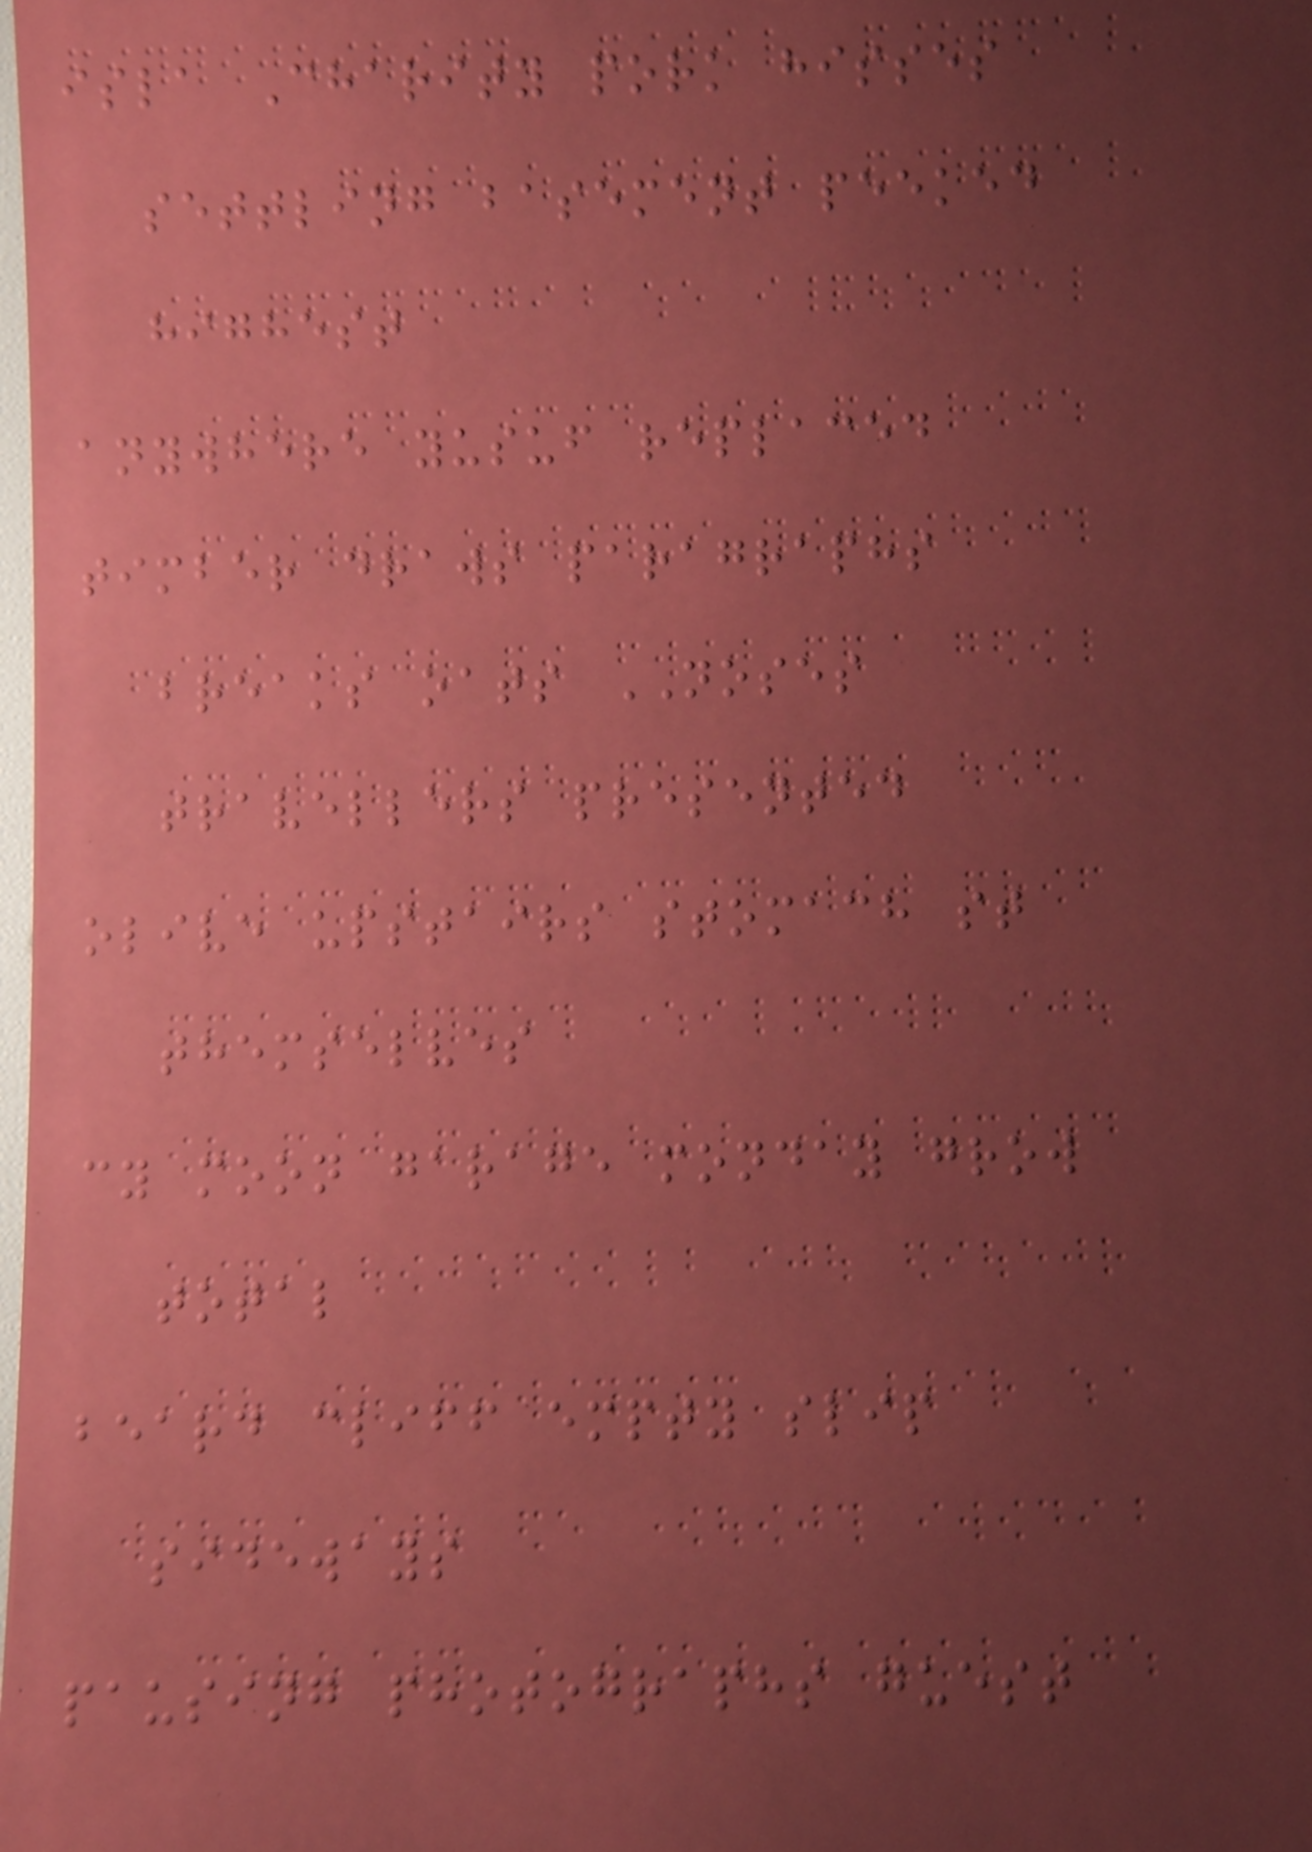isla Charity pork hisses
settling basement peeked
highest
anywhere yusuf replaced
timber draws paragraphs
breaks oats NOSES
travellers presented
olive upstairs stomach st
themselves
cy moon garage monday grow
total
beard cliff empty slip
sideways
pausing photographs guest
